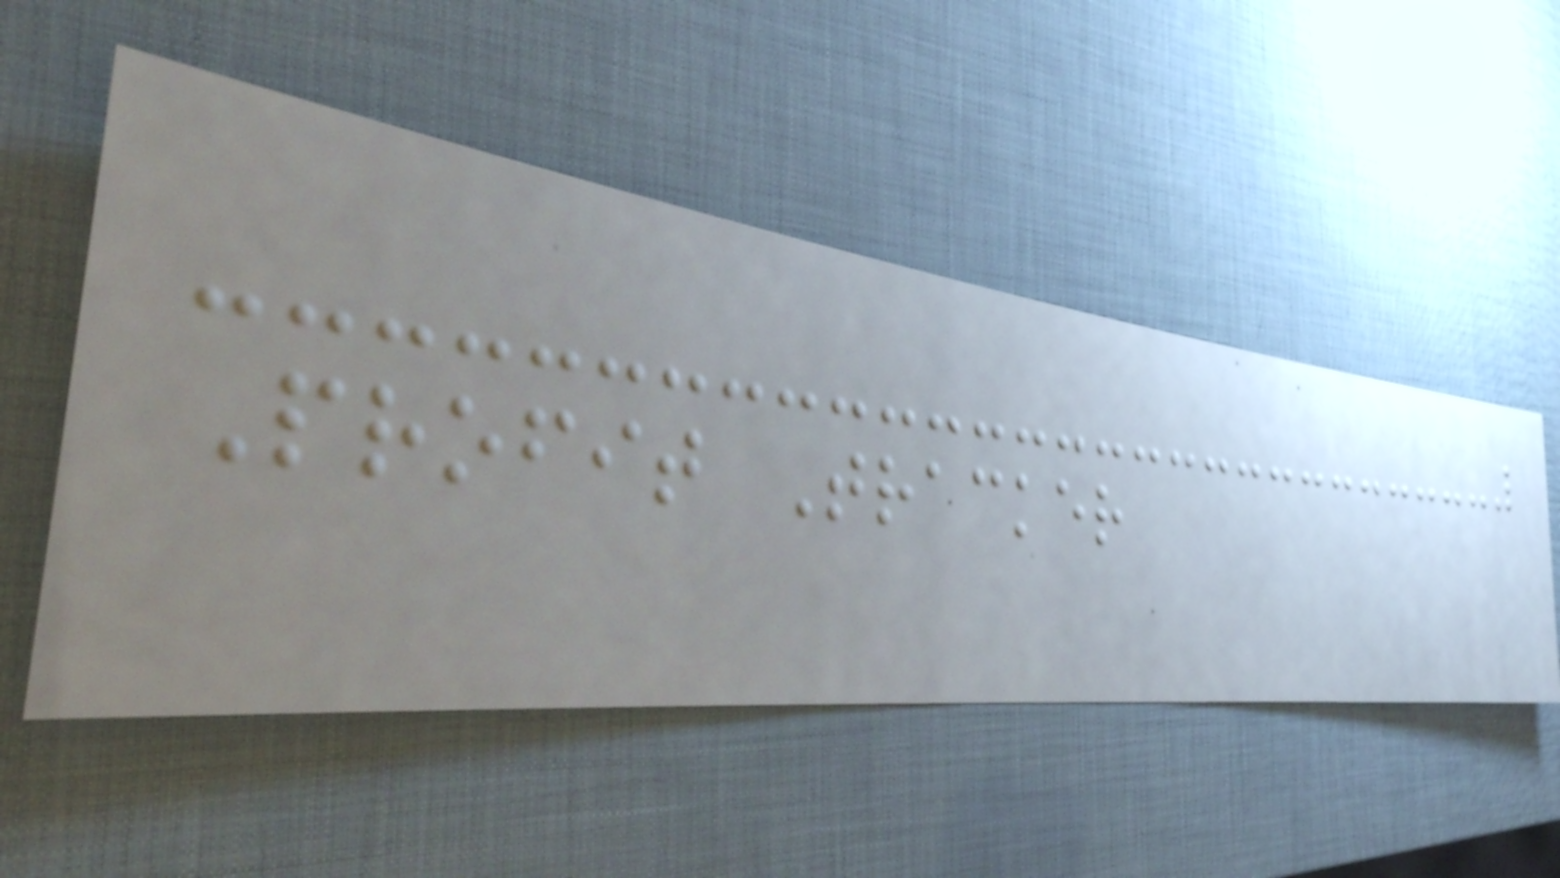Profit Tracker
